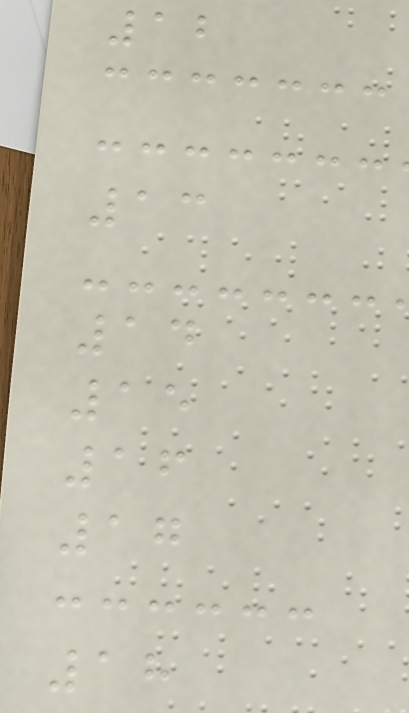12
13
14
15
16
17
18
